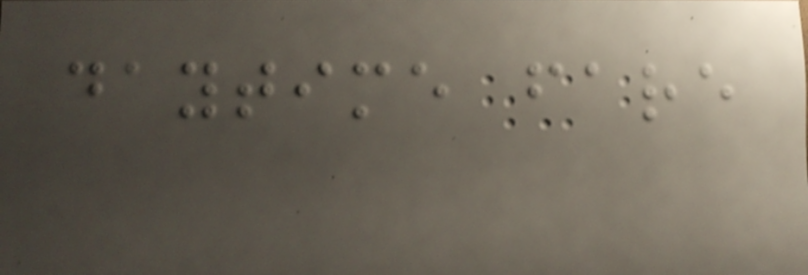daytime fare
